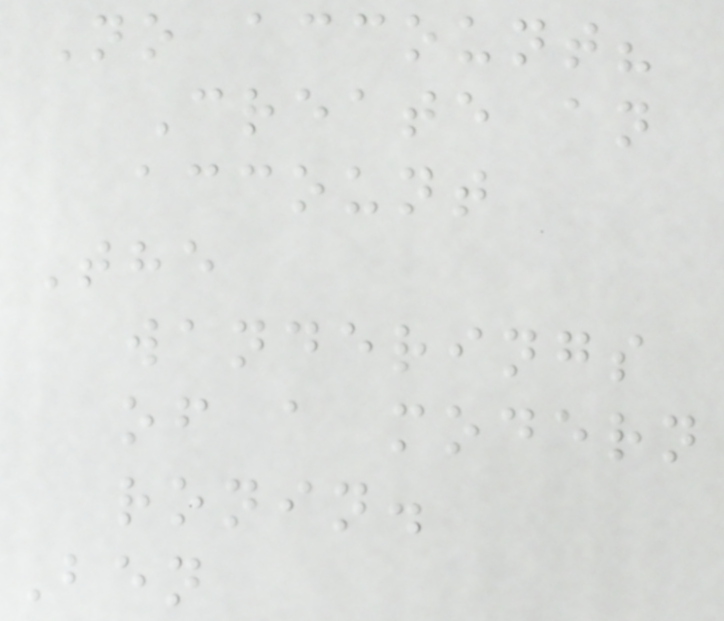No account?
Create an
account
The
wanderings
of a modern
ronin.
Ben
